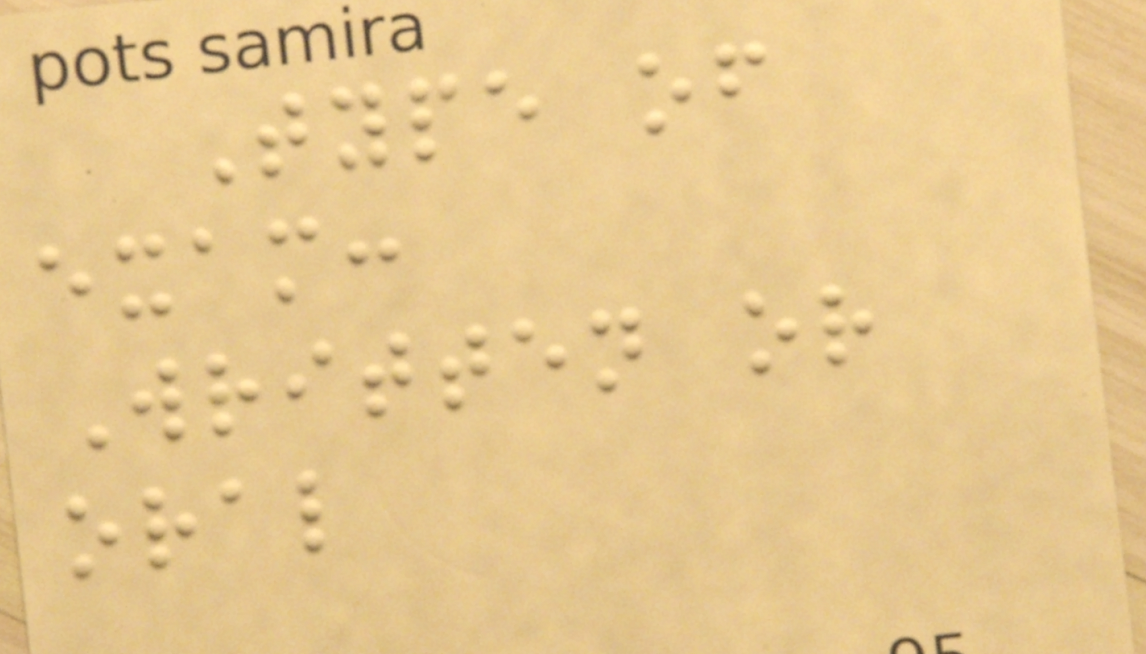Type of
exam:
Written or
oral
